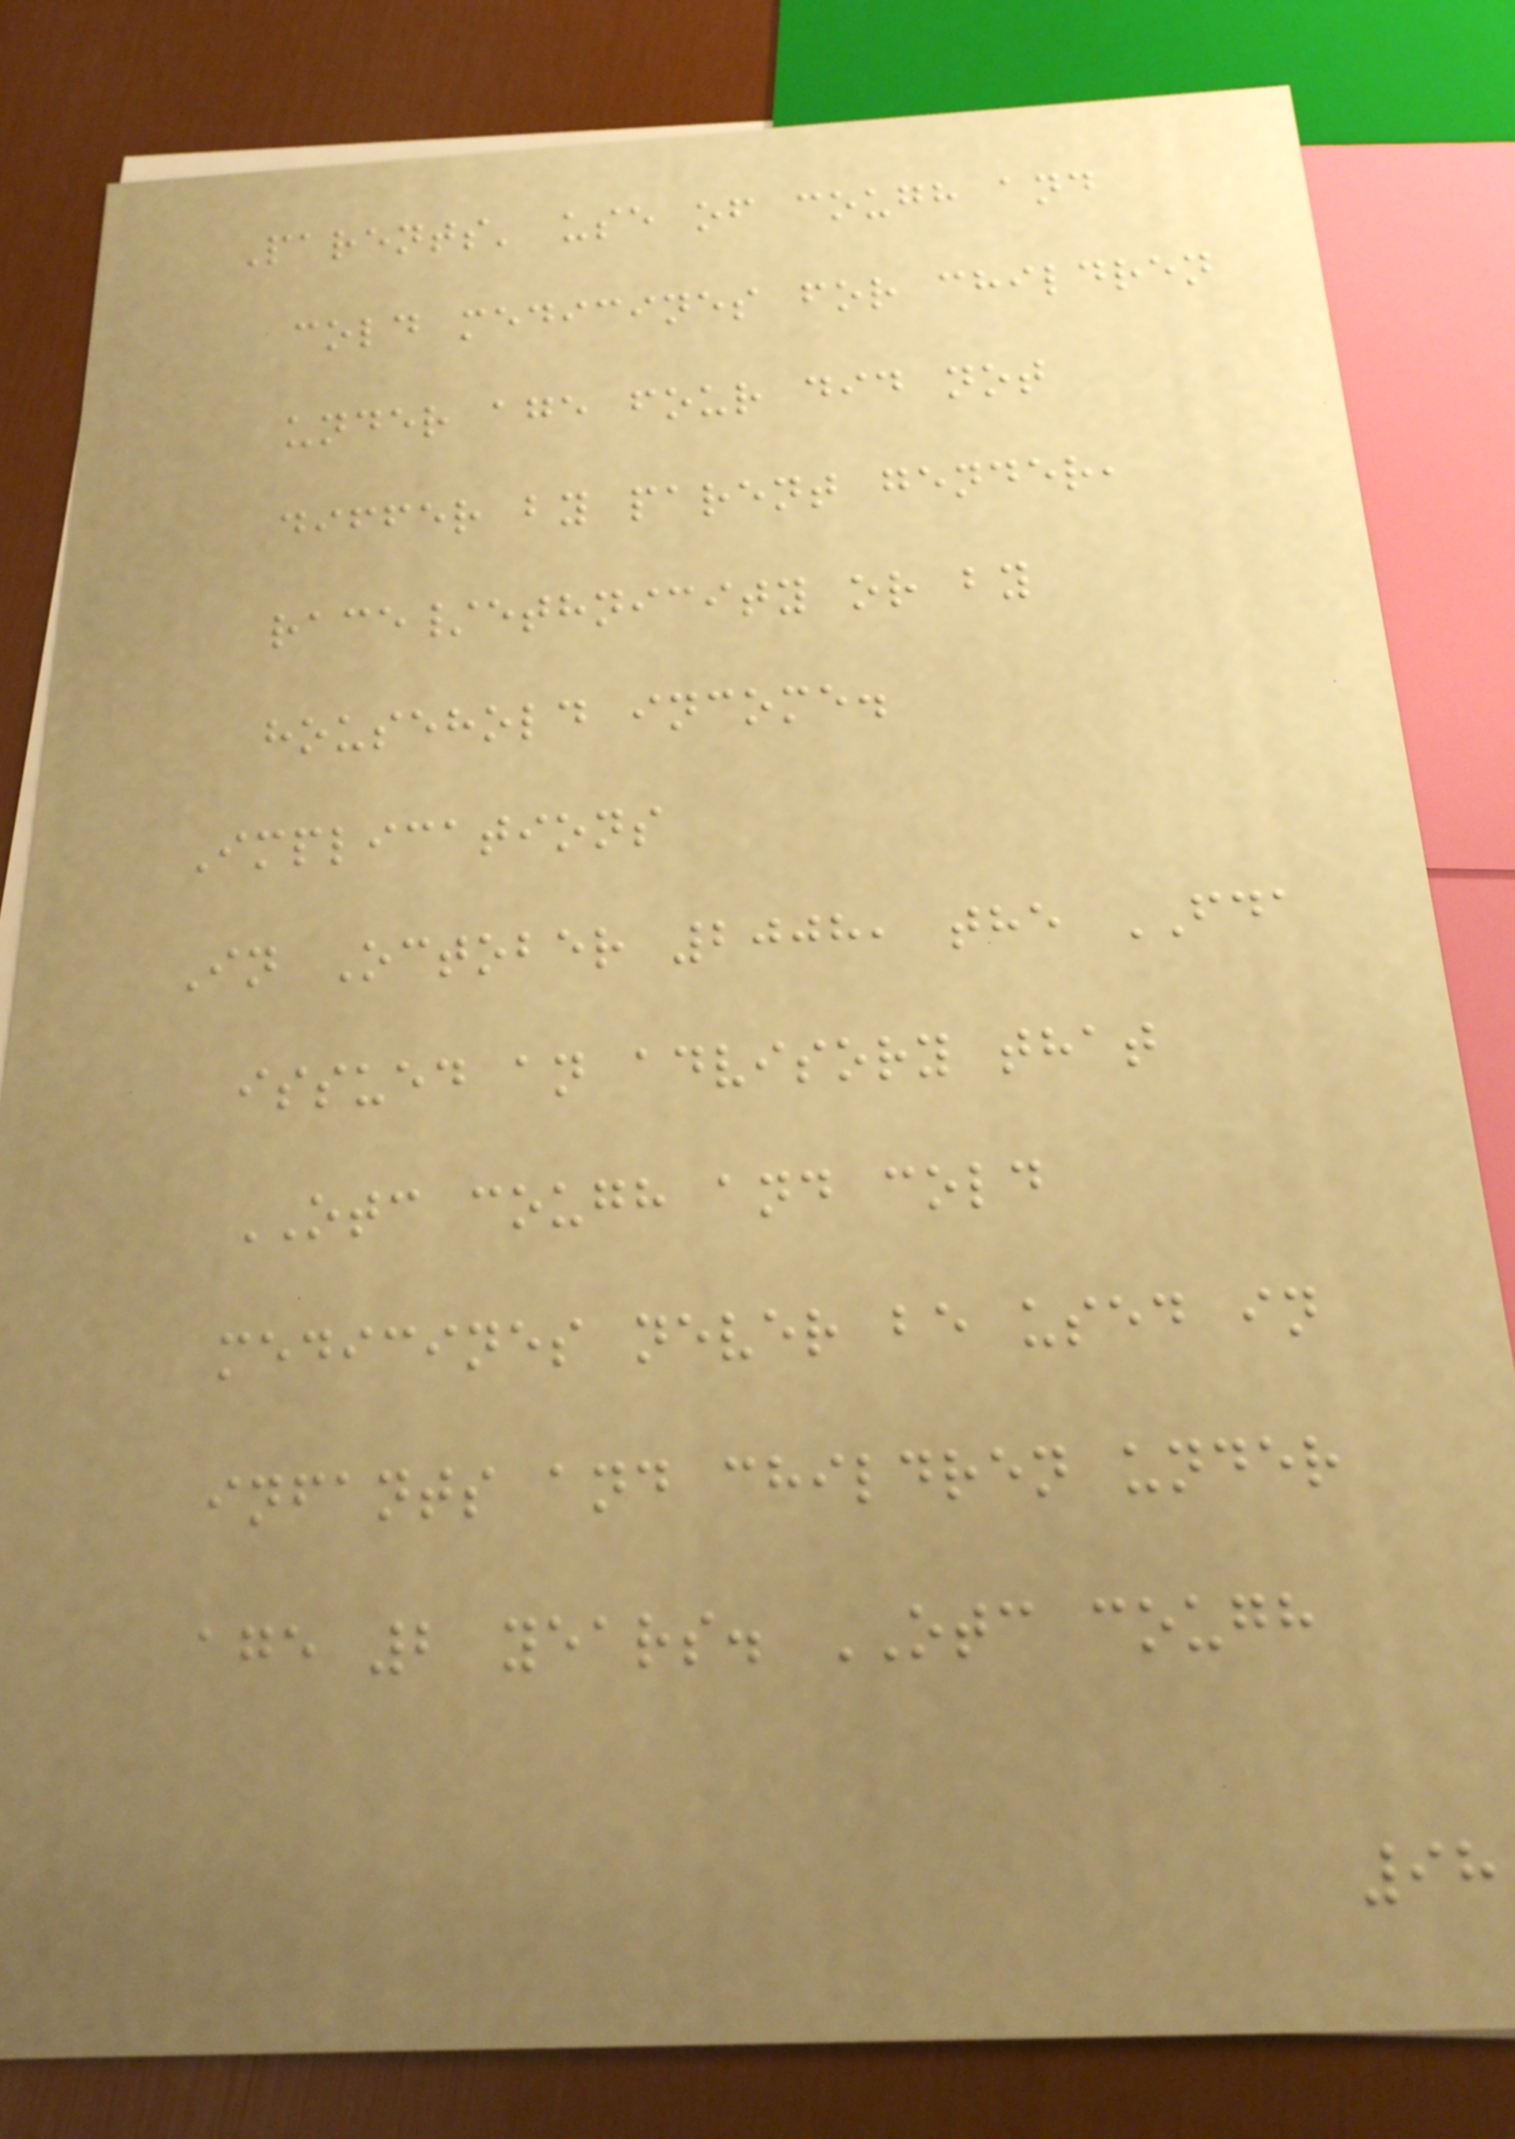Parents' use of cough and
cold medicines for children
under age four did not
differ by parent gender,
race/ethnicity or by
household income.
Implications
In October 2008, the FDA
issued an advisory that
OTC cough and cold
medicines never be used in
infants and children under
age 2 years. OTC cough
98
